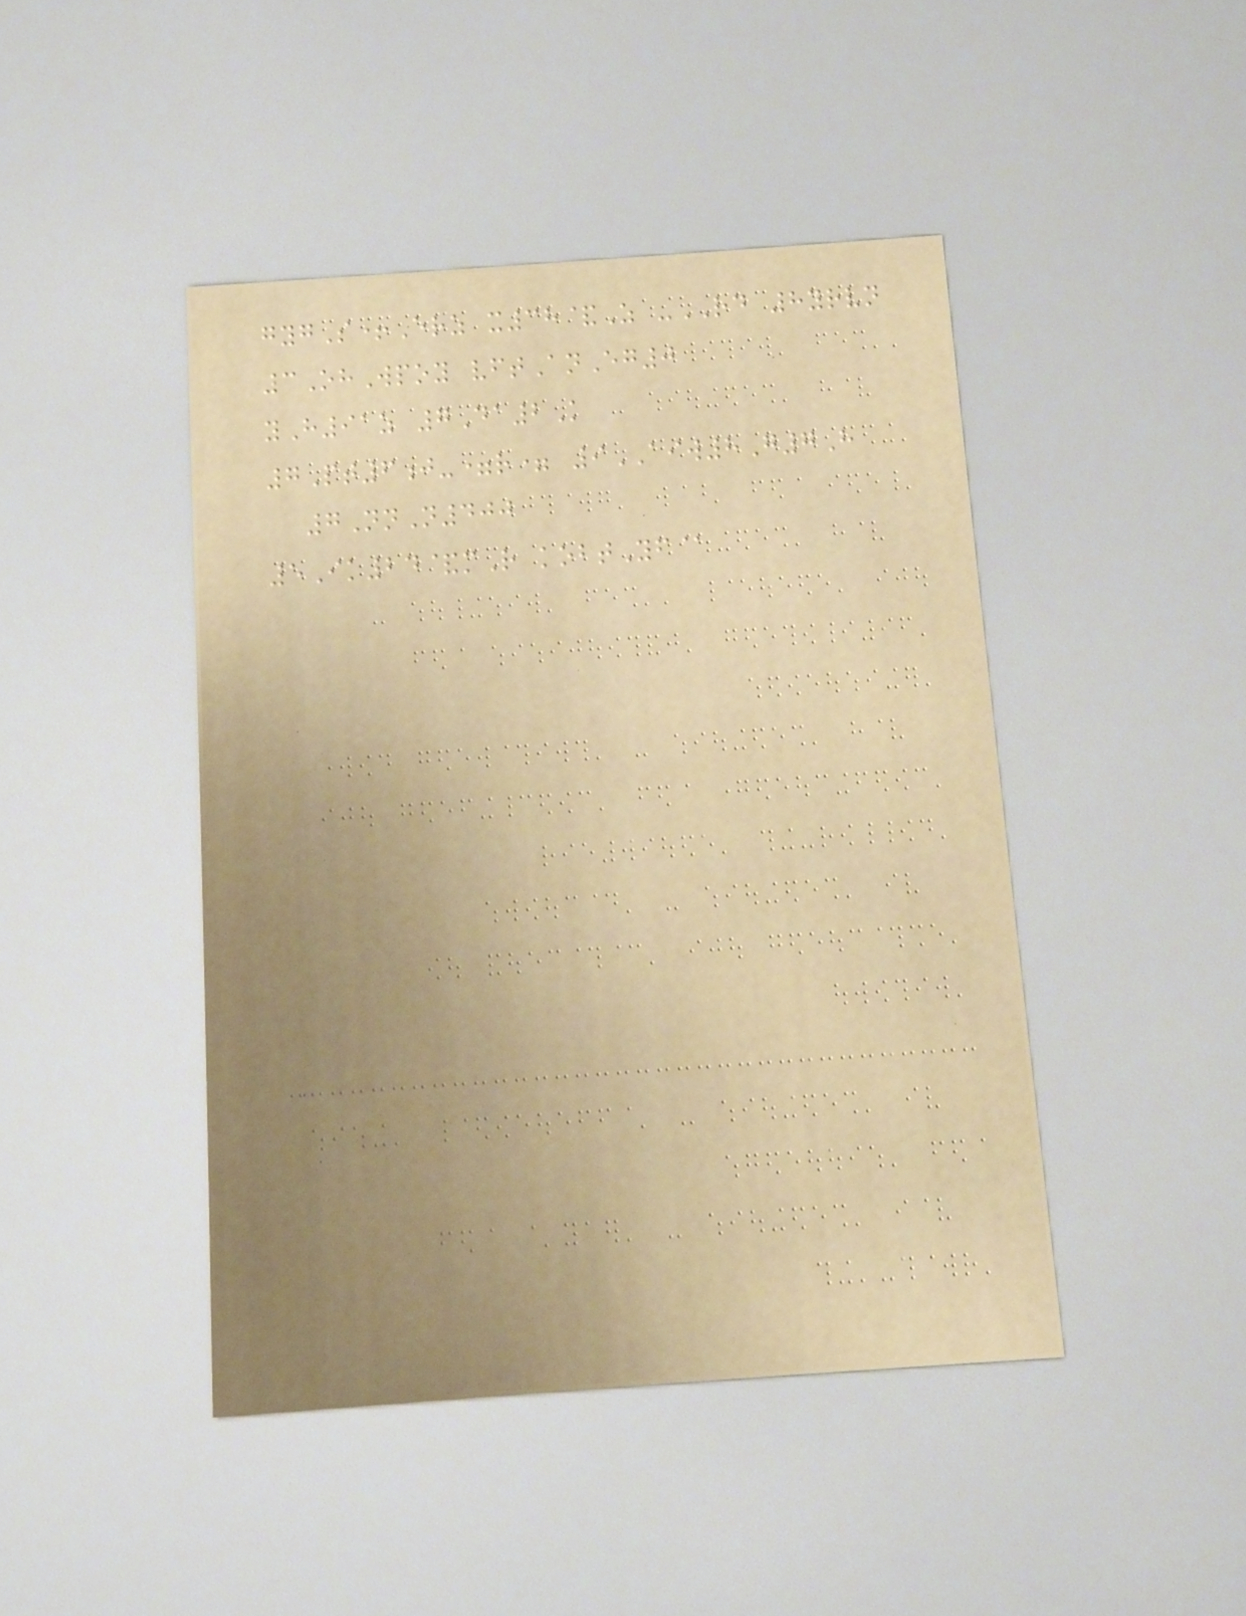gygS+Erz x38&Z -RD 8yrvn
3OhWpoy vftAnEg0
yH91z 7Da2K
7Pt6j-=r= 9AIW8G7H
7NnN400
5Ik24&mR kobtYf@
